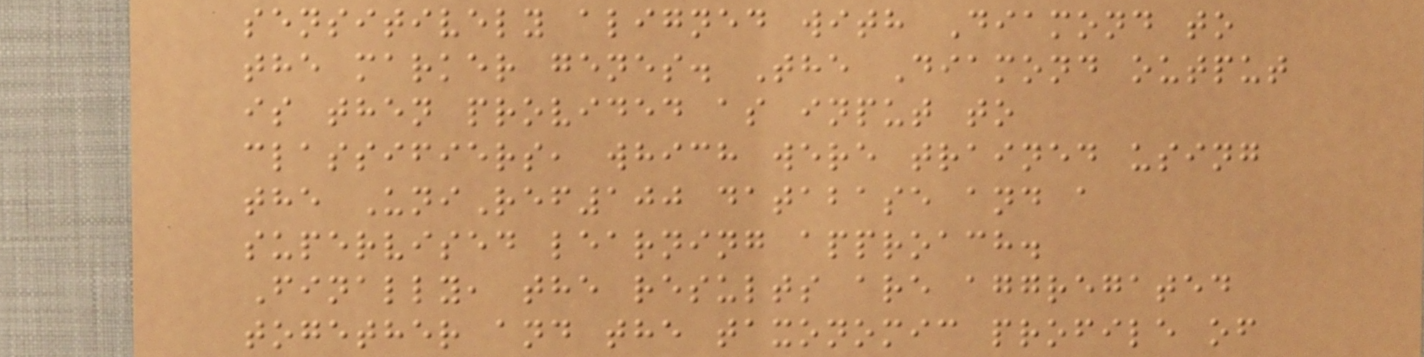sensitively aligned with Diamond to
the marker genes. The Diamond output
is then provided as input to
classifiers, which were trained using
the UniRef100 database and a
supervised learning approach.
Finally, the results are aggregated
together and the taxonomic profile of
